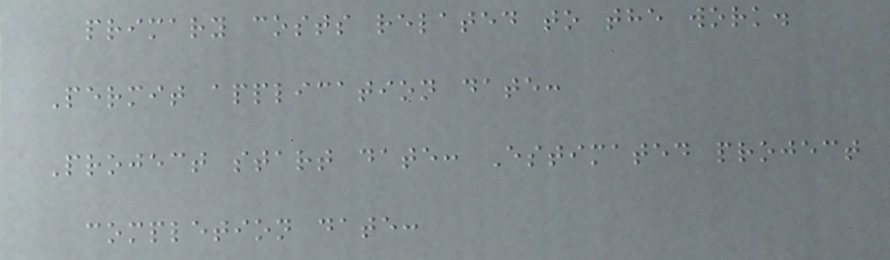primary costs related to the work.
Permit application date:
Project start date: Estimated project
completion date:
